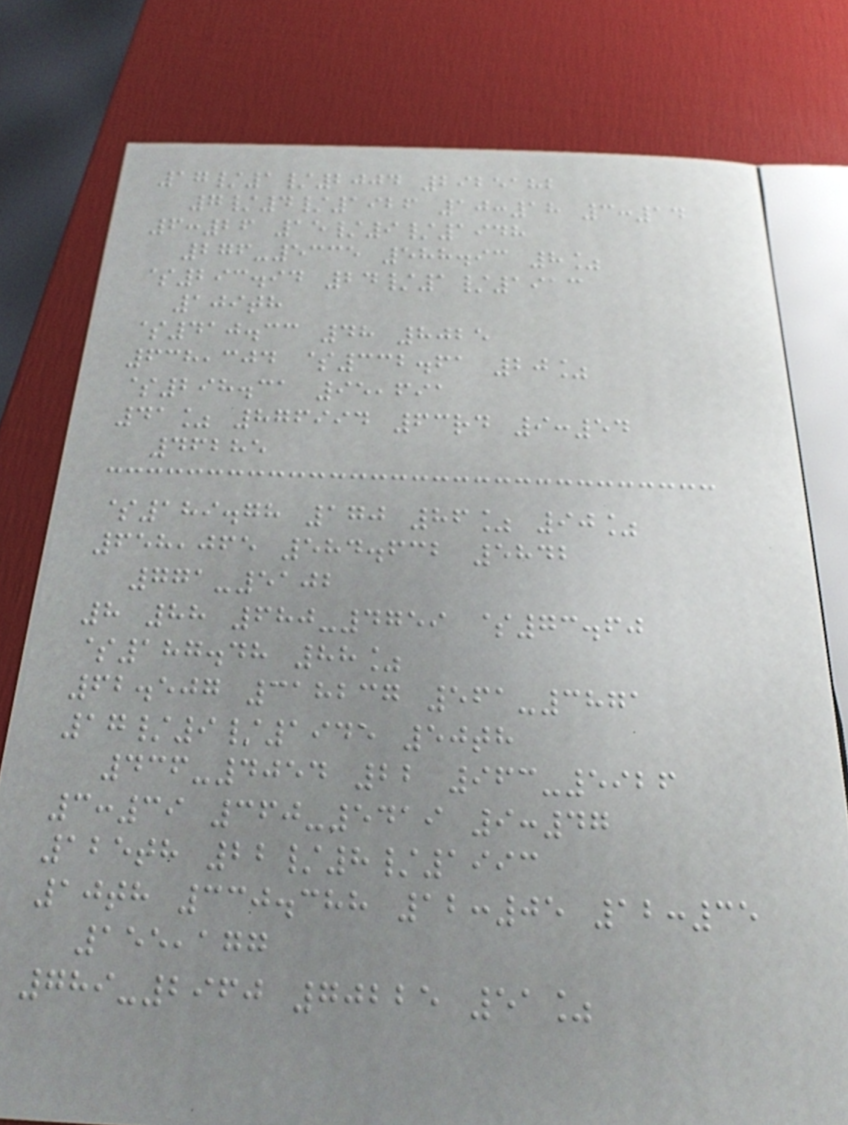17/1/2004 2925182
7/4/1926 10:18 3:14
6:26 15/9/1948
276-5335 588.93 8%
$293.94 24/1/1913
109th
$410.33 48 8025
638,304 $332.61 20%
$298.31 95,691
41% 876994 63rd 9:54
46285
$189.78 170 86% 90%
658,065 584.632 5842
771-5102
8 88 680-4759 $73.60
$187.48 88%
62.507 318237 561-3871
17/9/1945 50th
436-4054 22 963-5926
3:39 360-5419 9:47
125th 22/8/1993
10th 330.388 12:05 12:35
155,177
789-2960 70225 51%
